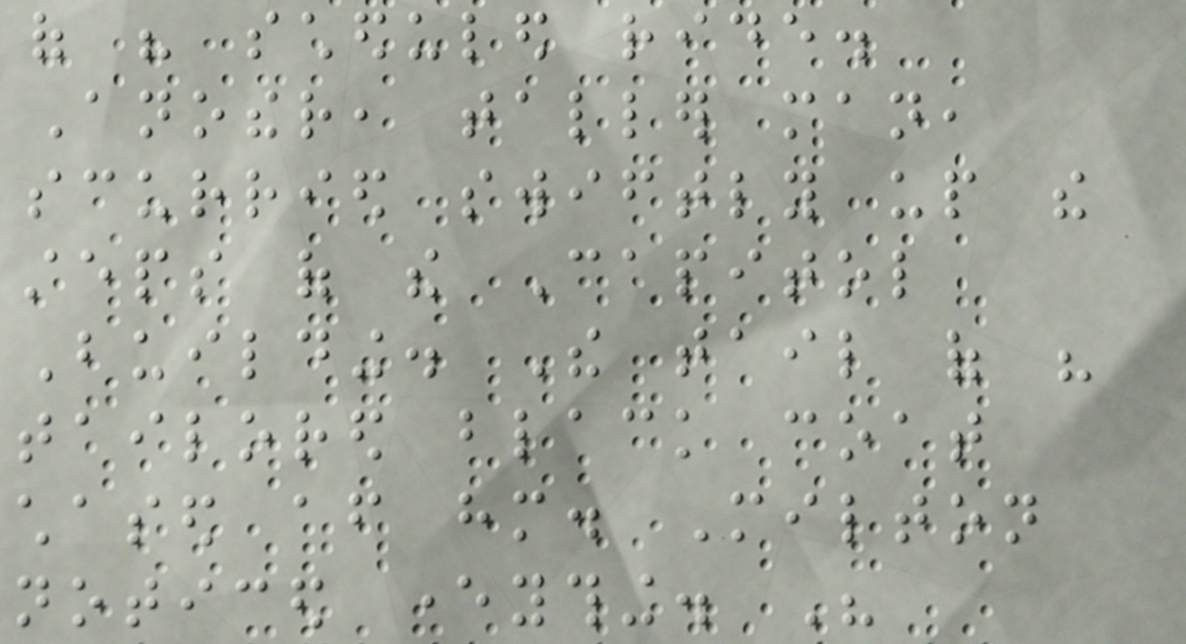of his scheduled ride.
Another, taller man,
scurried swiftly up the
steps of the Capitol
Building. The tail of his
tailored black coat
chased after him. Milton
noticed everything. His
